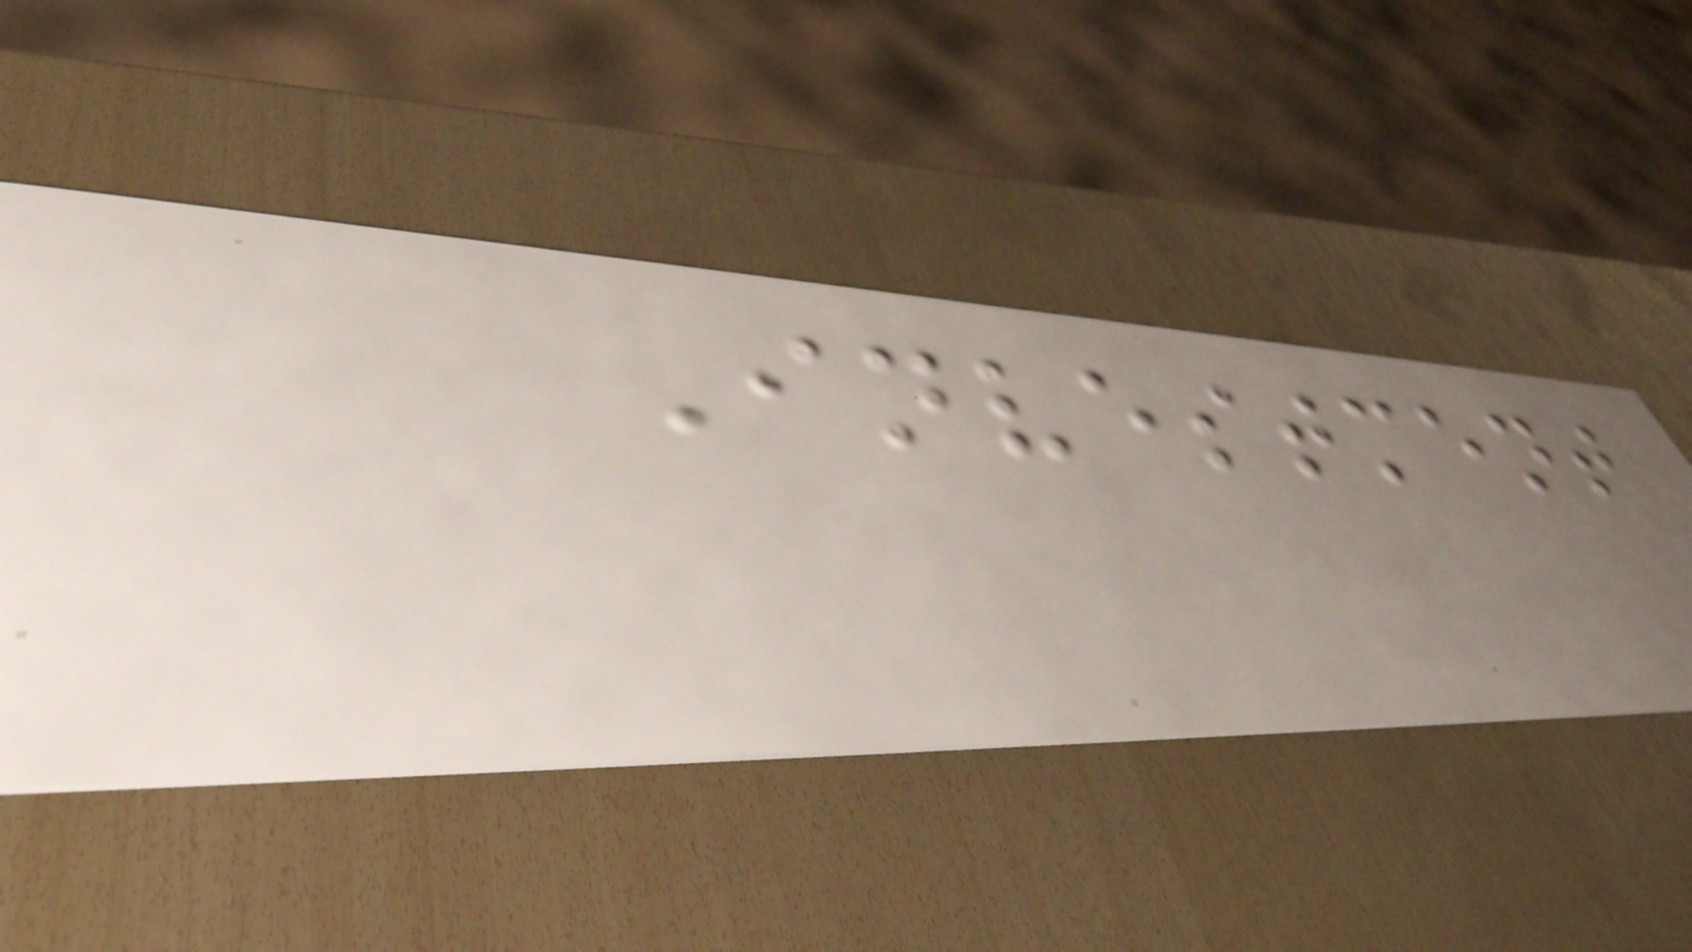Investment
